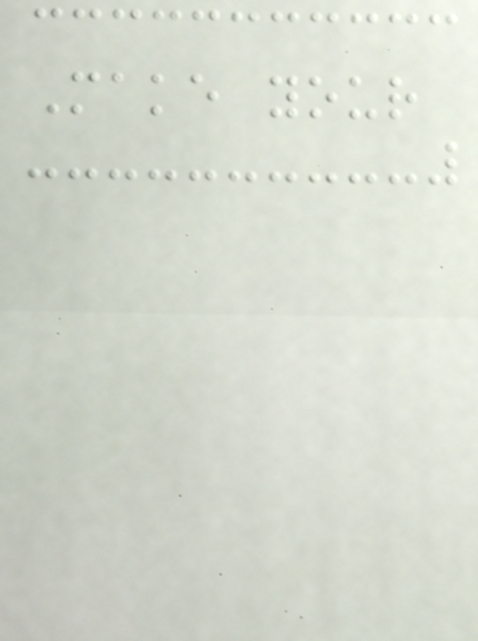Make your
